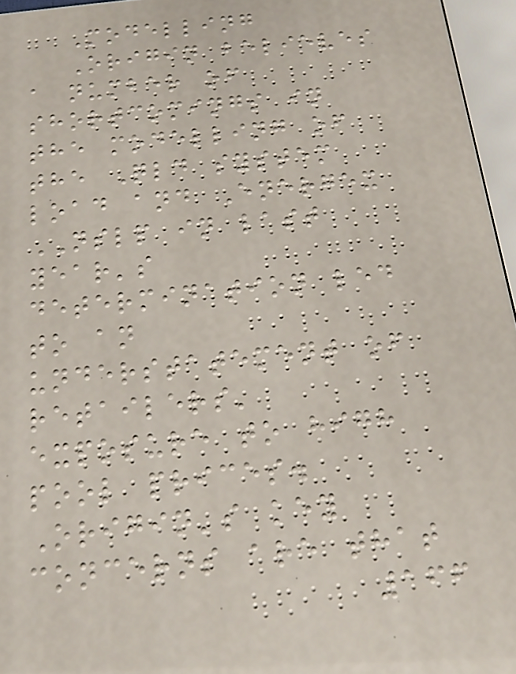Modelling
Origin believes
a number of
shortcomings in
the modelling of
the Qld system
load and Energex
NSLP in last
year's
determination led
to an
understatement of
retailers'
exposure to high
pool prices.
Origin's key
concerns are that
166
